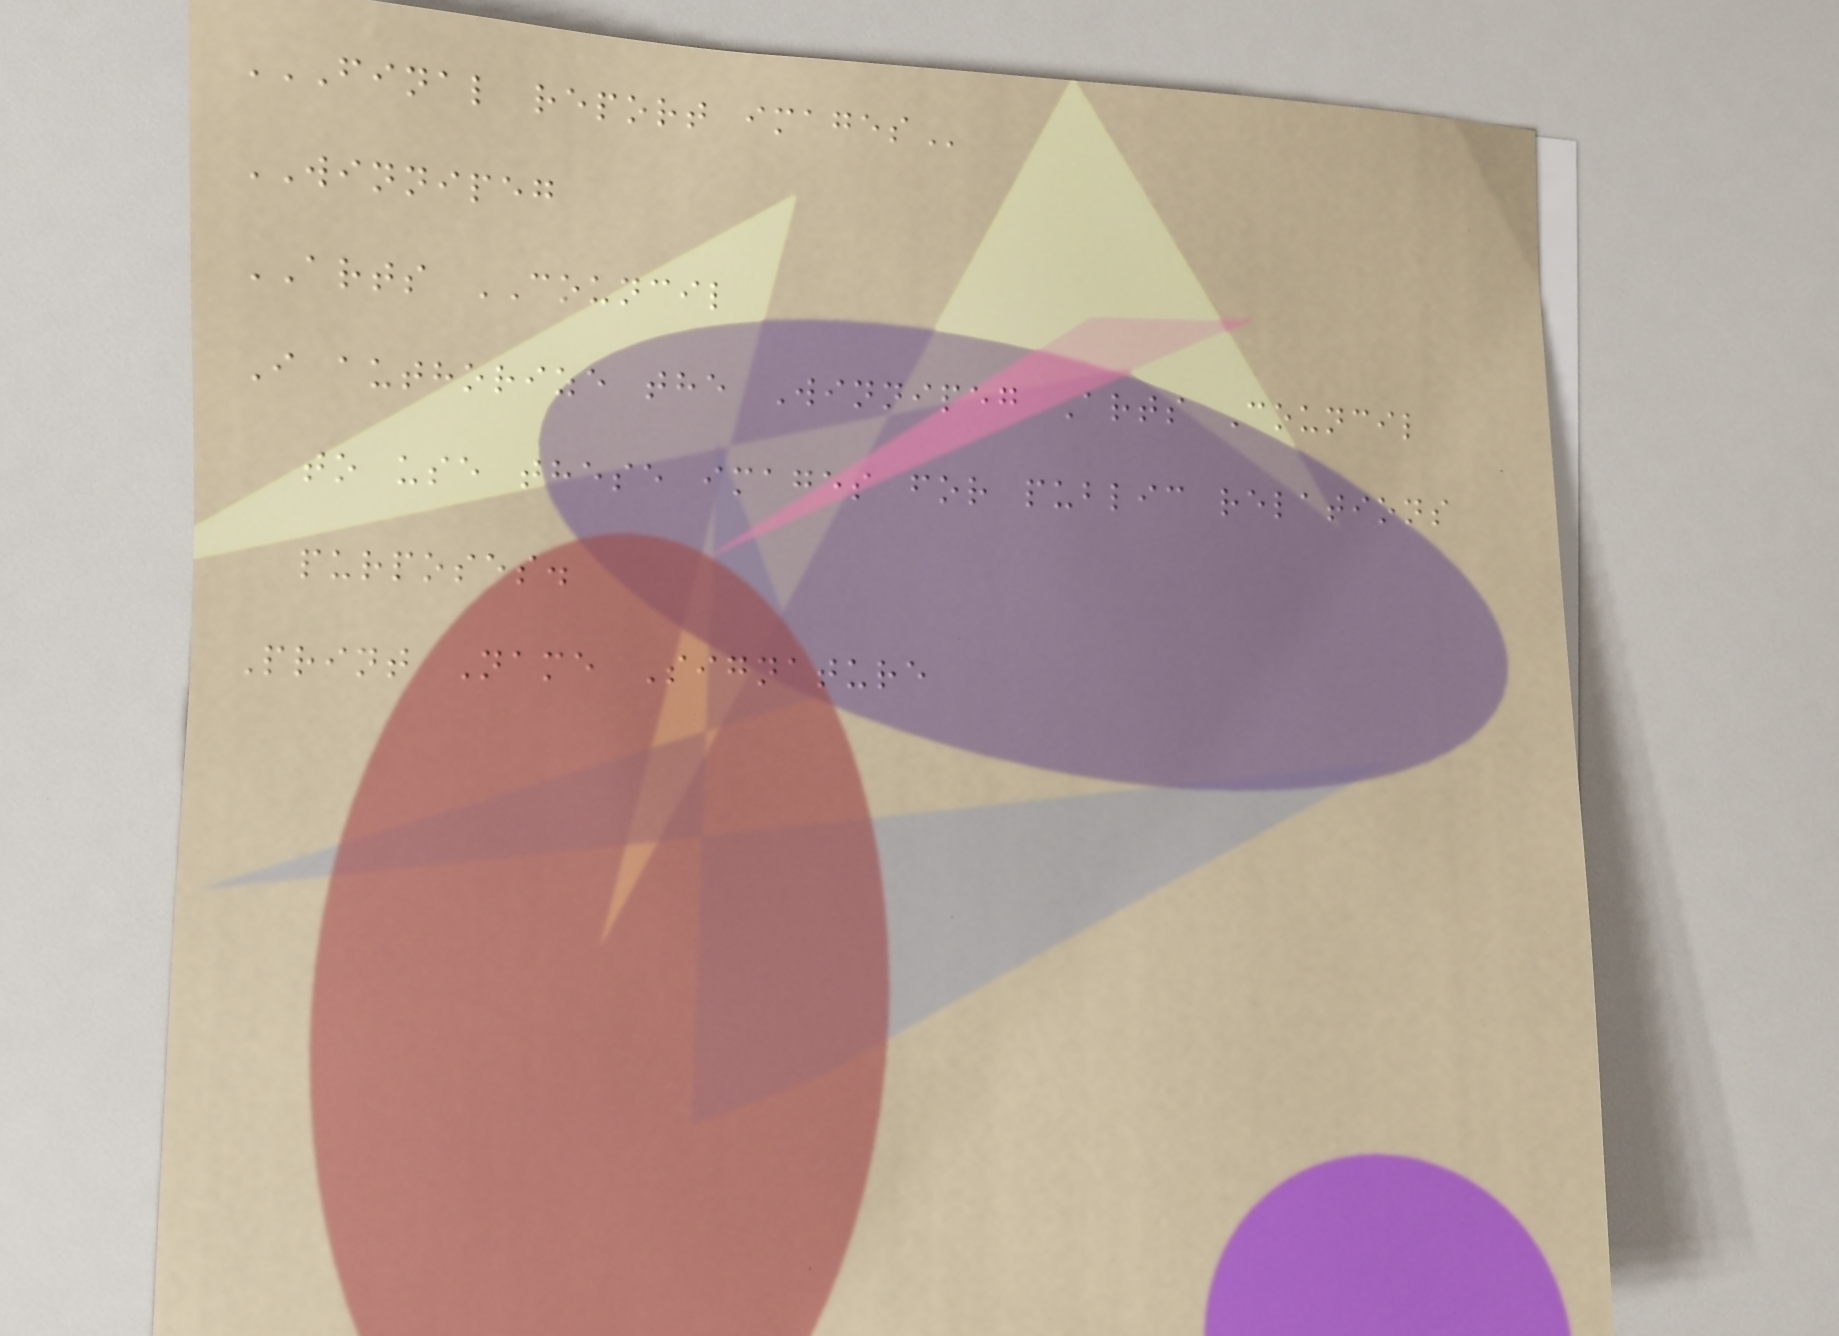FINAL REPORT IMAGES
WINNIPEG
ARTS COUNCIL
I authorize the Winnipeg Arts Council
to use these images for public relations
purposes.
Print Name Signature
